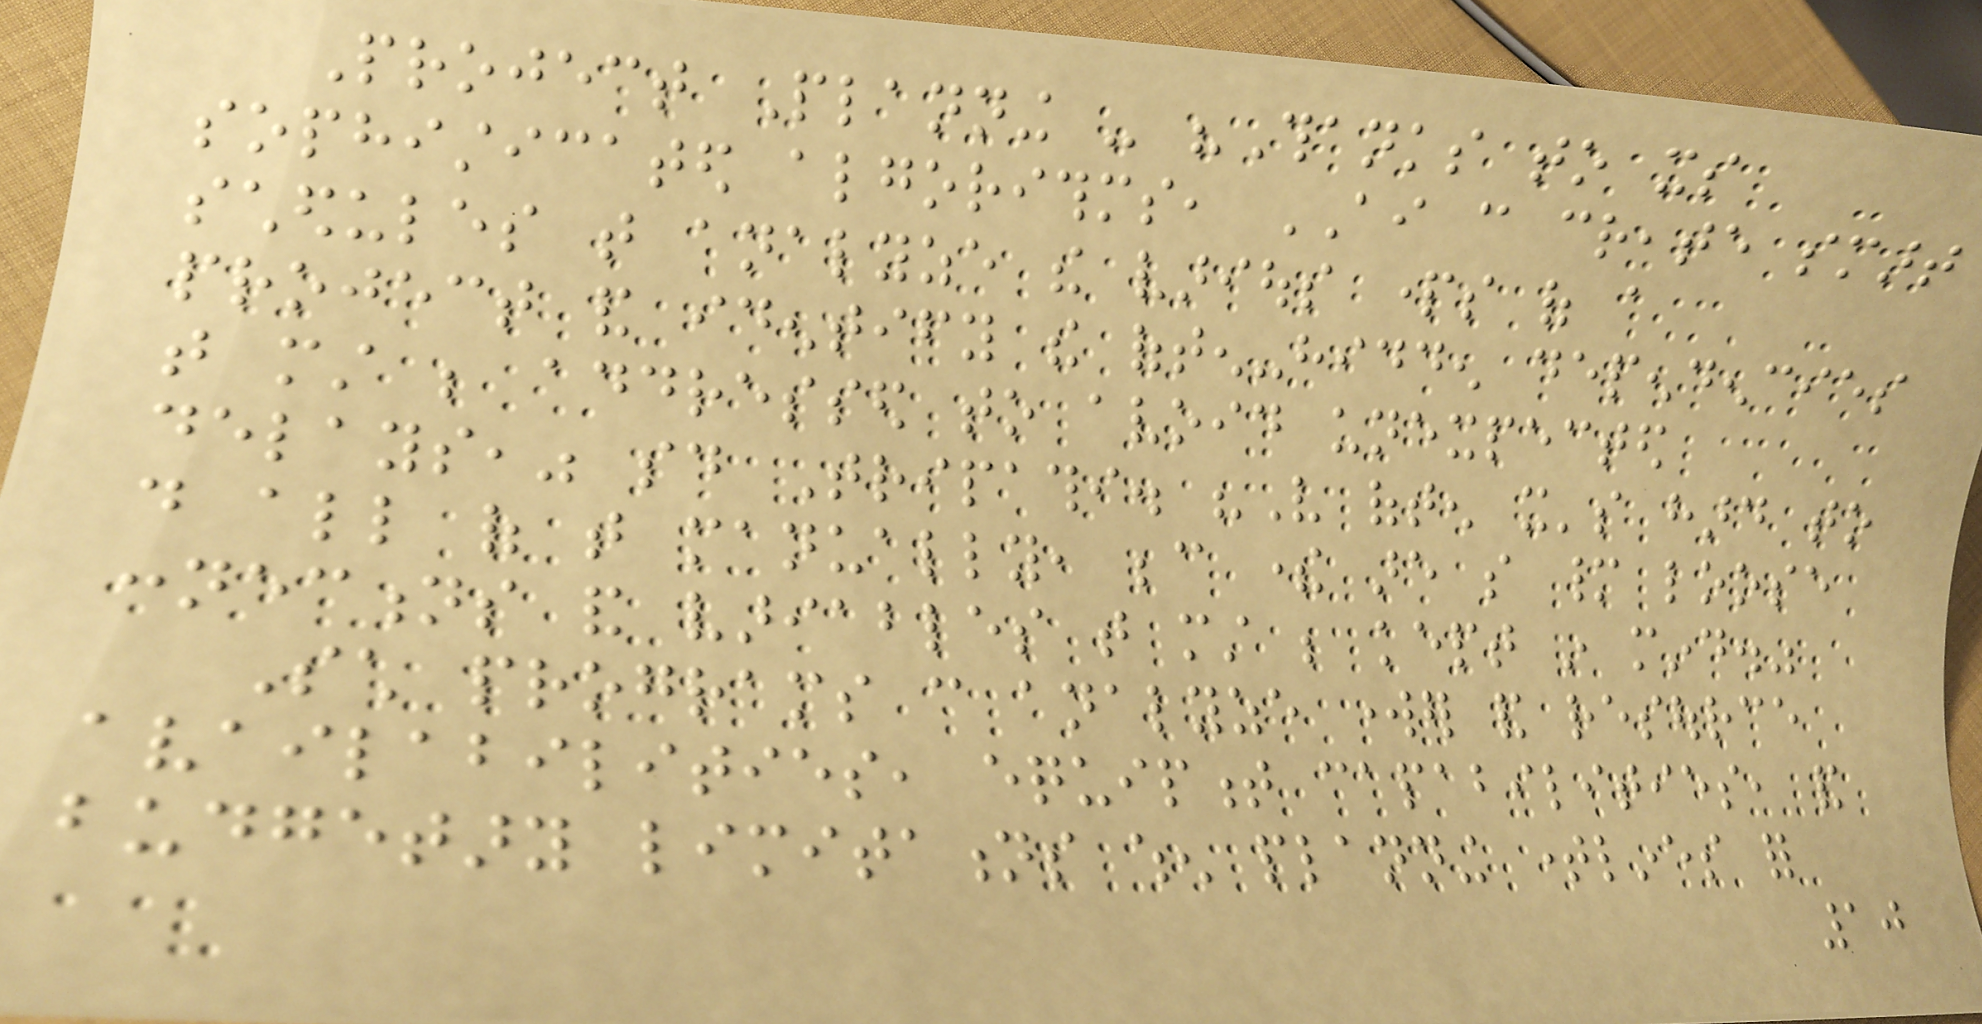Project Planning - "Thanks to its
sophisticated algorithms, AI can create smart
schedules that analyze the various parts of a
project and identify the often-hidden dependencies
that must be addressed to avoid unexpected
delays," said Tripathi. "Very often it's hard to
do all of that manually, because there are so many loose
connections and variables that must be kept in mind."
Such programs can analyze worker and resource
availabilities, equipment capabilities, and
budgetary limitations when planning timelines for
10
